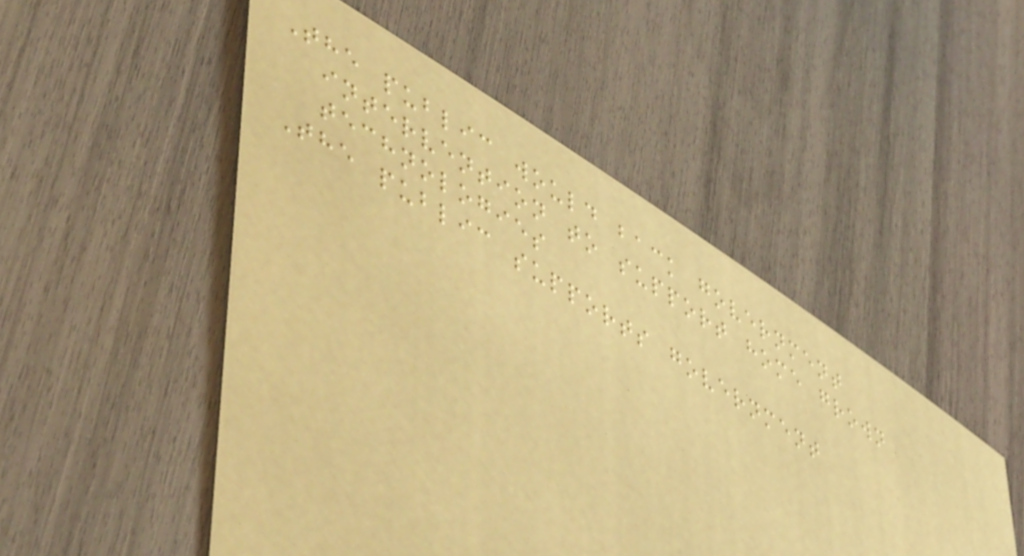The public would back government
intervention to support home grown
technologies
The public supports government
